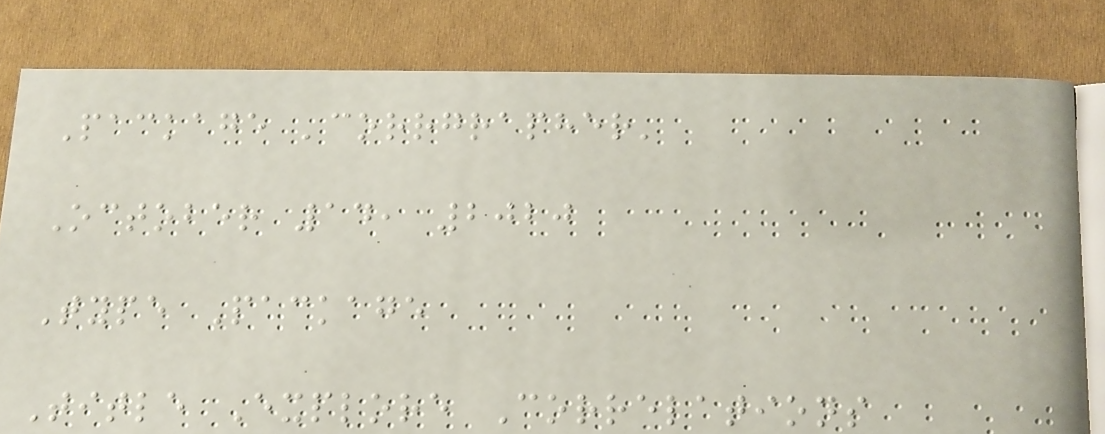Package 'corrgrapher'
October 14, 2020
Type Package
Title Explore Correlations
